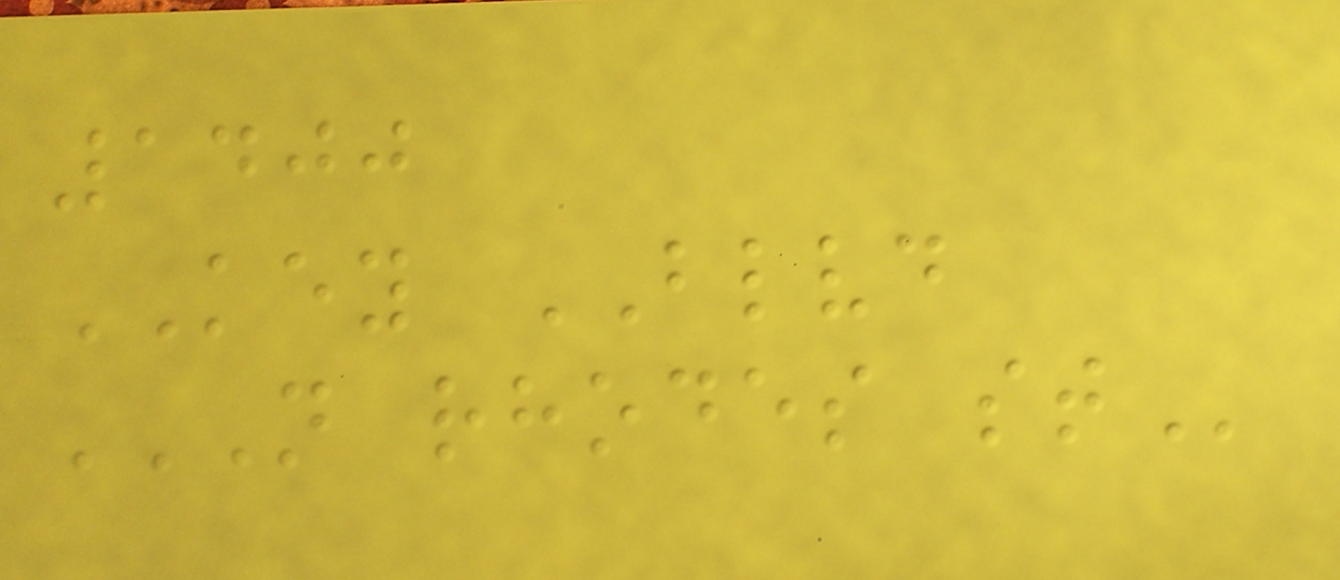1400
KEY BLVD
N RHODES ST
